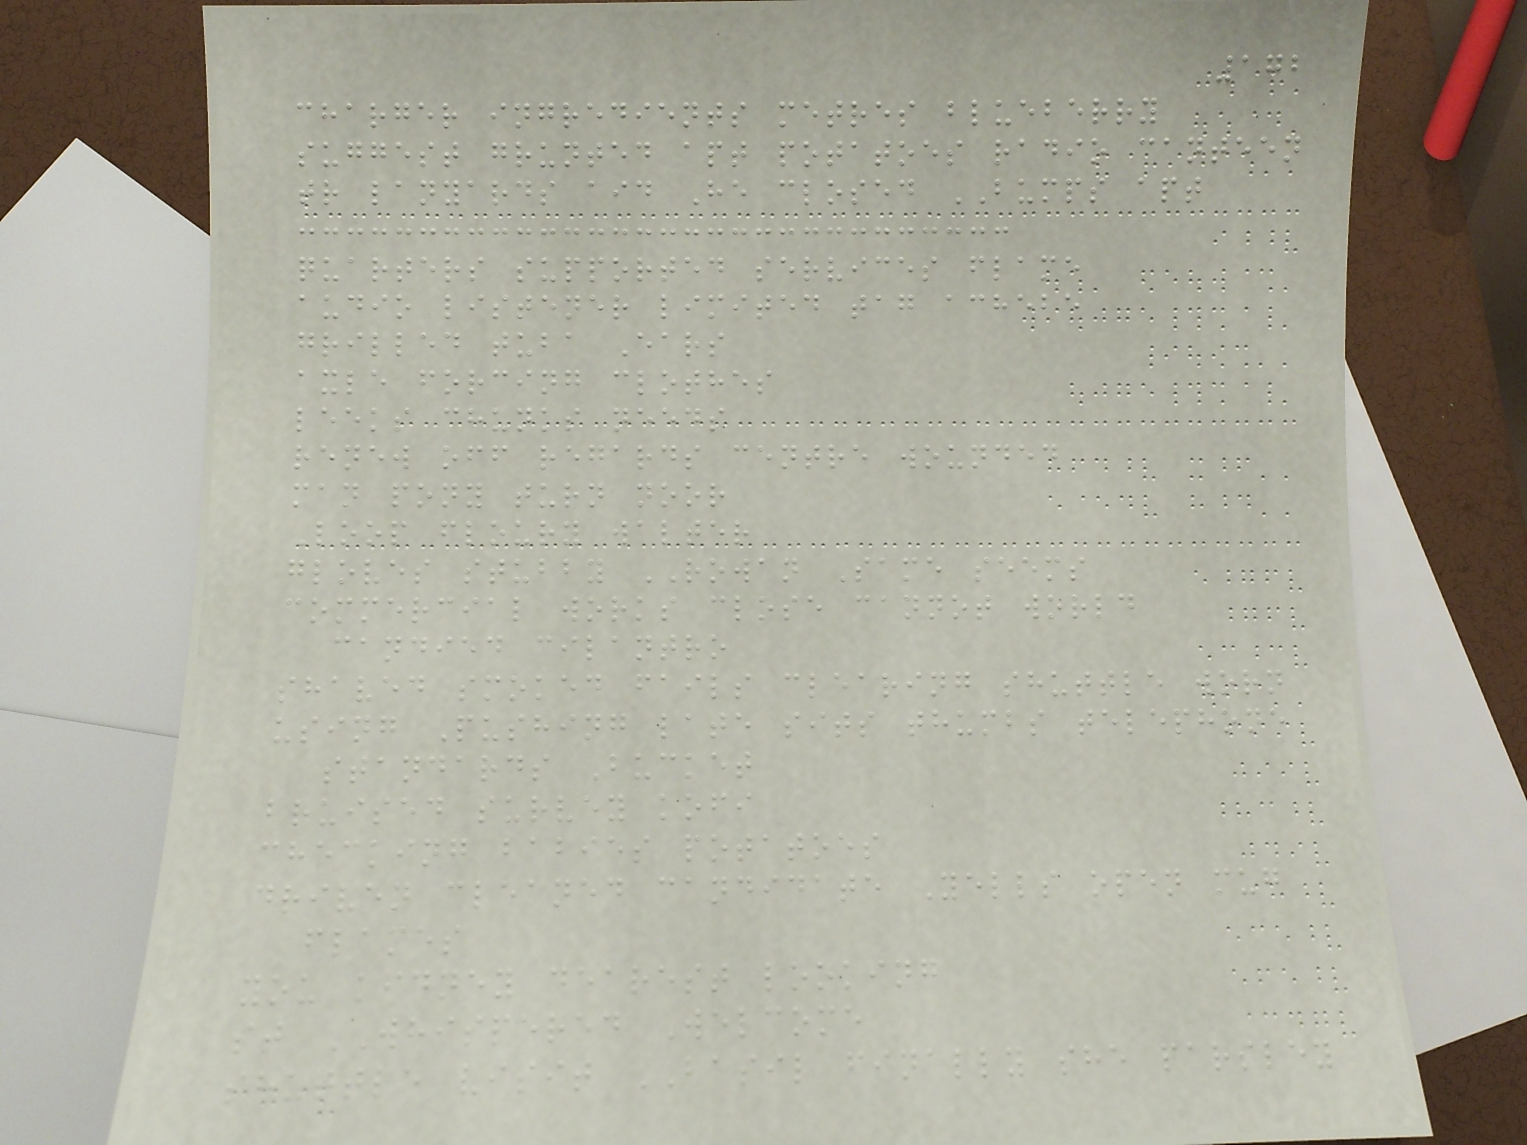172
charger ingredients metres blueberry
suggest grunted apt potatoes radio canteen
tr lanyards aid He closed BUMPS apt
quarters supported services flame
audio listener limited tag achebe
grilled tuba Ears
axle forcing clothes
leeks chunks needs
renew off regards centre wounded
man pony turn noor
Loop floury walter
gloves stubby ROWAN Same seems
commercial works close cannot world
candied cilantro
shaved smoked fails clearing shuttle worn
using Pushing late sits thumbs telephone
standards Bucket
bruised survey kofi
checking babies potatoes
driven cleaned candidate Yells open mug
flames
you kidney dearest looking
st WHISPERED Welcome
shuttle visit BASIL finally she parsley
